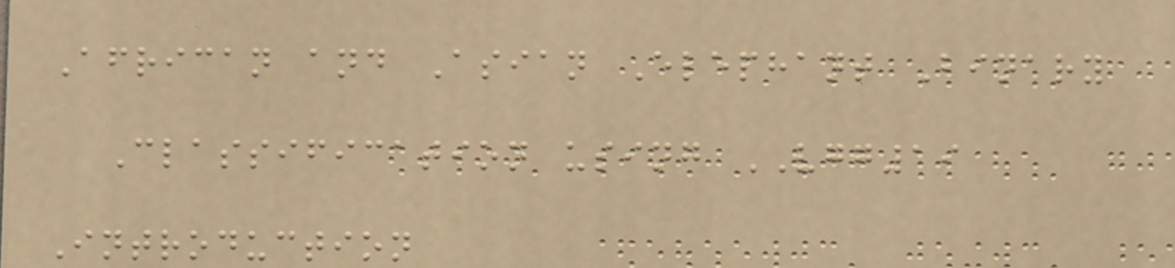African and Asian Elephant Binary
Classification using VGG19
Introduction
